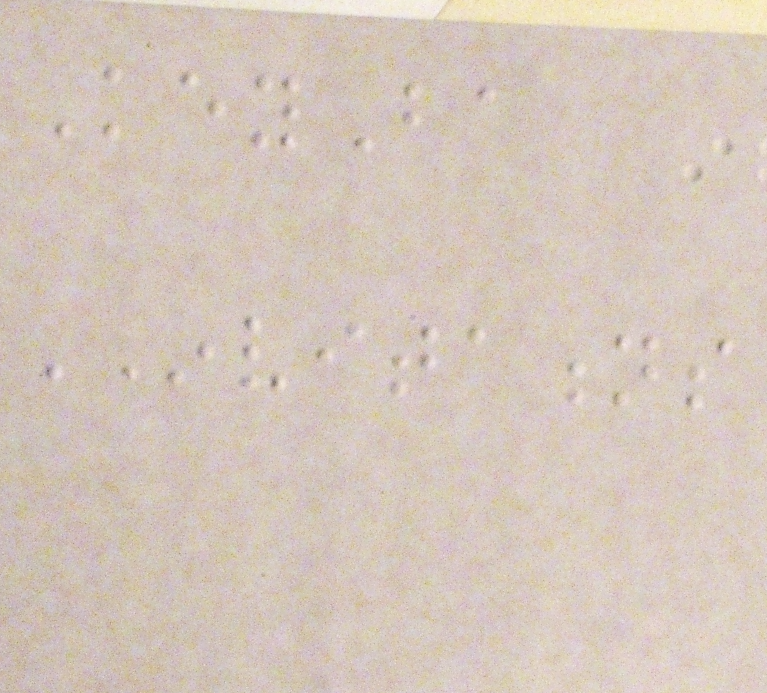KeyBa
INVITATIONS
